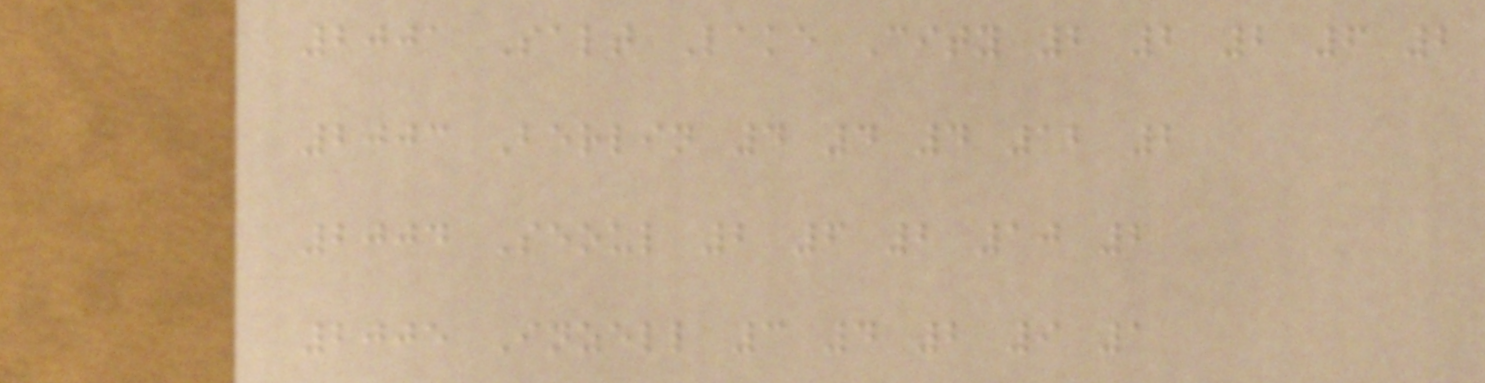2001 Salt Lake City 2 2 2 6 2
2003 Berlin 4 4 4 12 2
2004 Seoul 2 6 2 10 2
2005 Inzell 3 4 2 9 1
